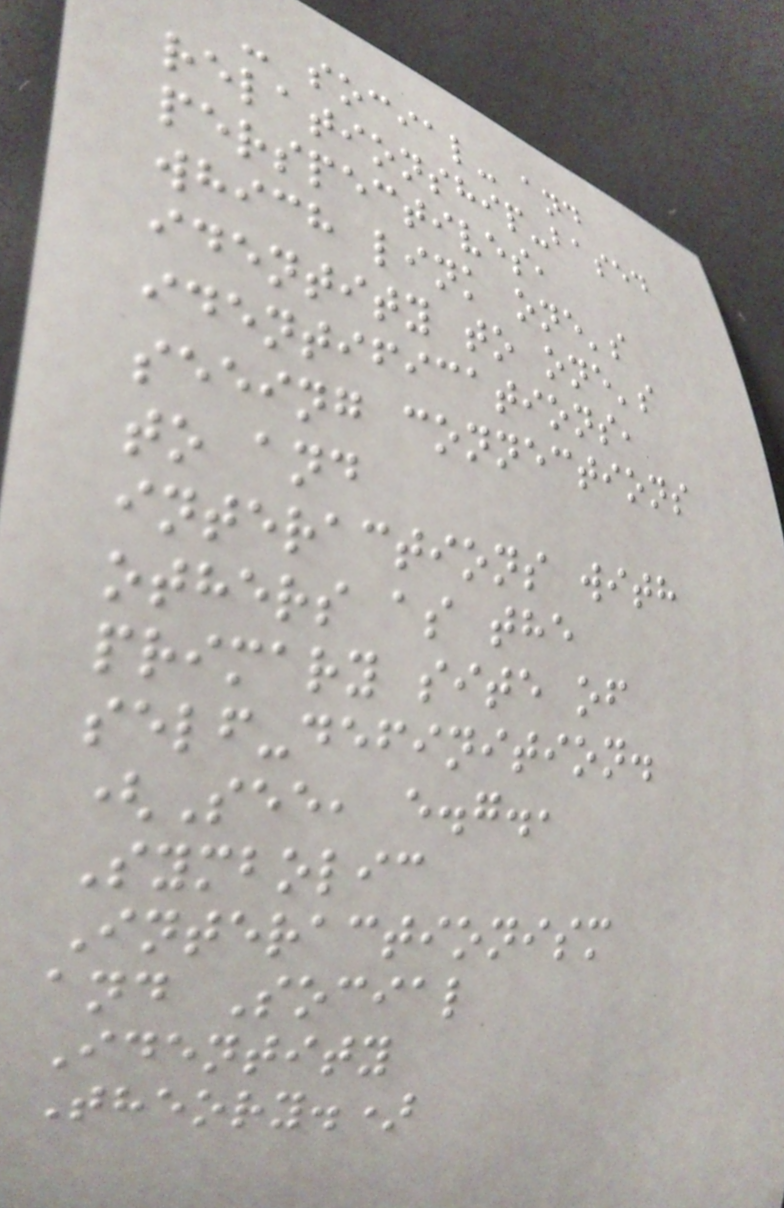- social- and
relationship-based
perspectives,
which link one's
identity to one's
identifications,
seeing connections
to and
interactions with
others as the
primary site of
self-definition.
(See, e.g.,
Symbolic
Interactionism
and Social
Identity
Theory.)
